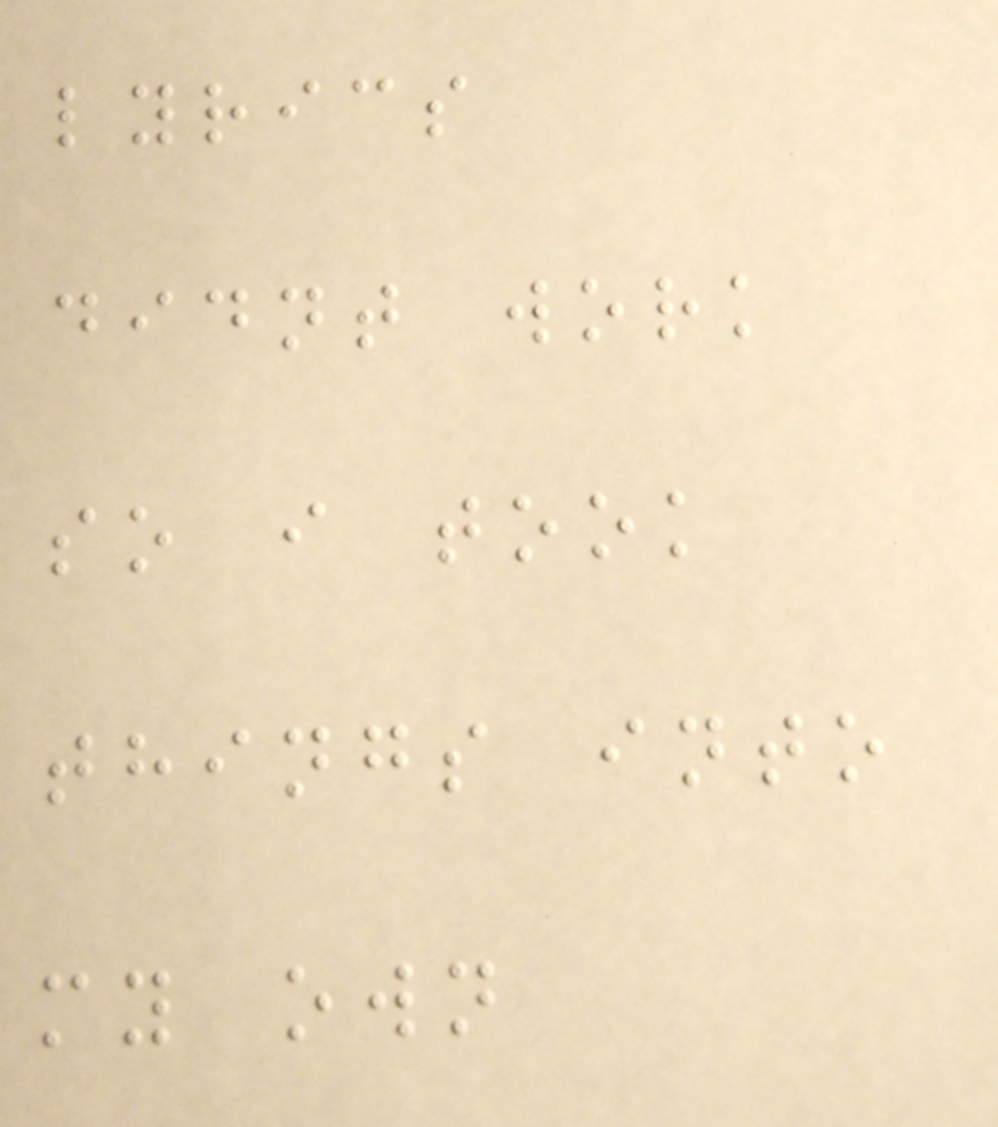lyrics
didnt work
so i took
things into
my own
